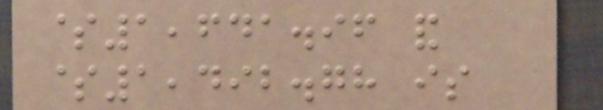$1,641.96 and
$1,492.78 is
